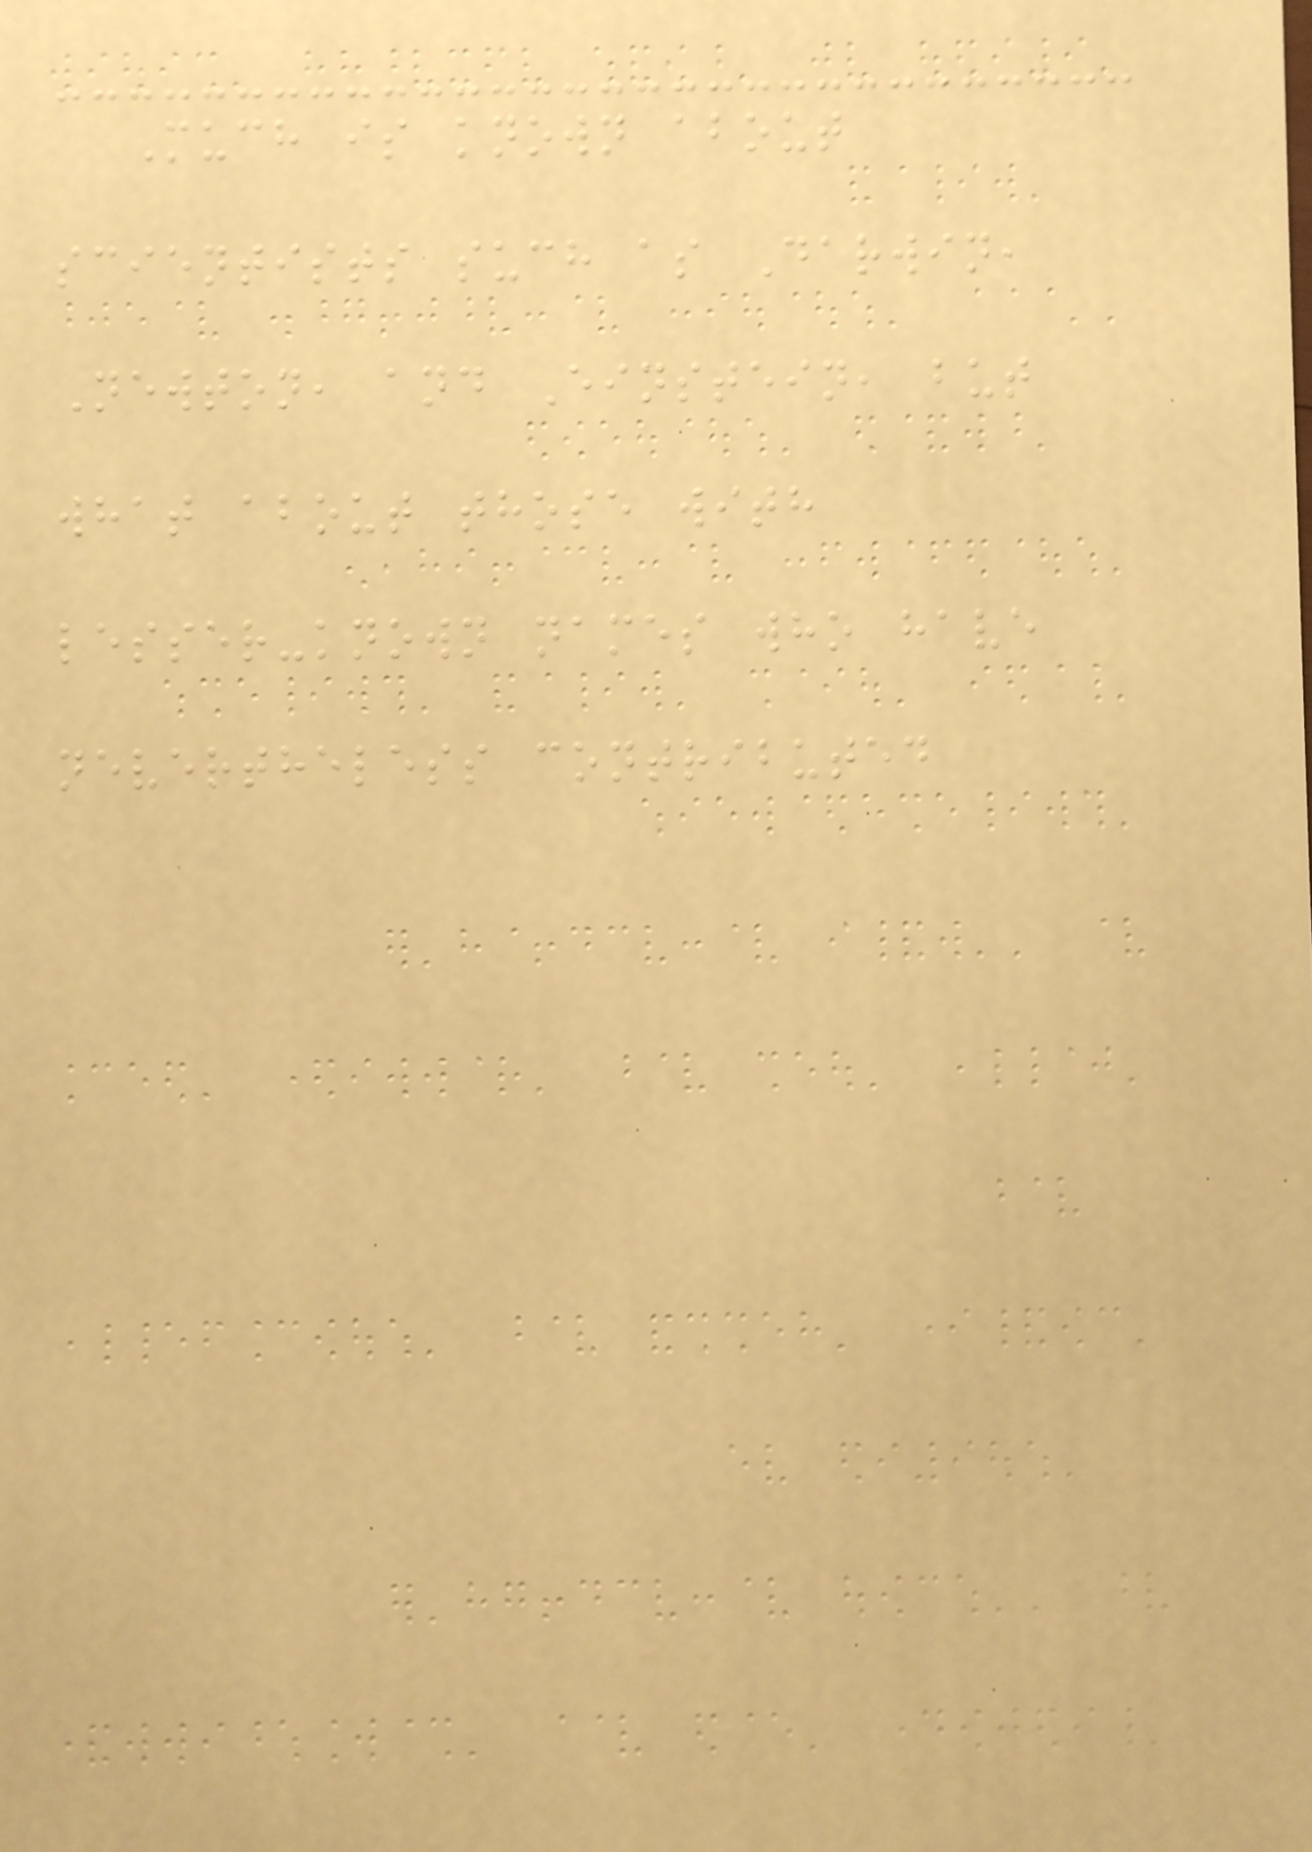Much is known about
scientists such as Darwin,
Newton, and Einstein, but
what about those with
lesser-known names who have
nevertheless contributed
